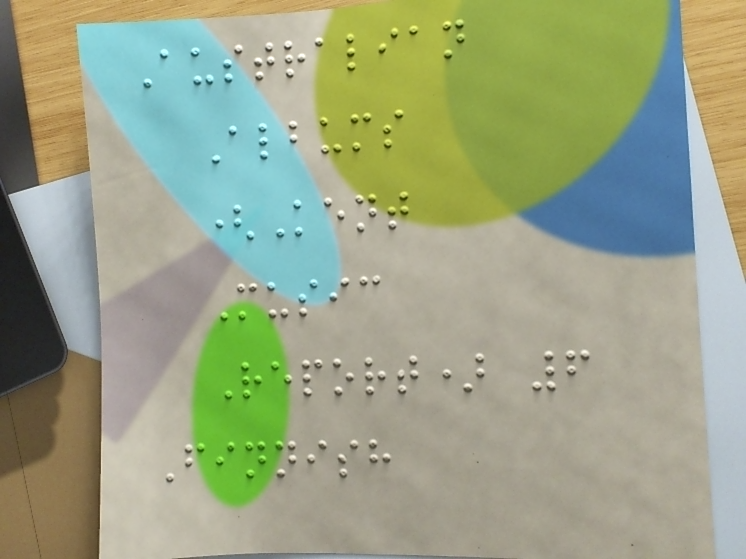Australian
Albums
(Kent
Music
Report) 6
Finnish
